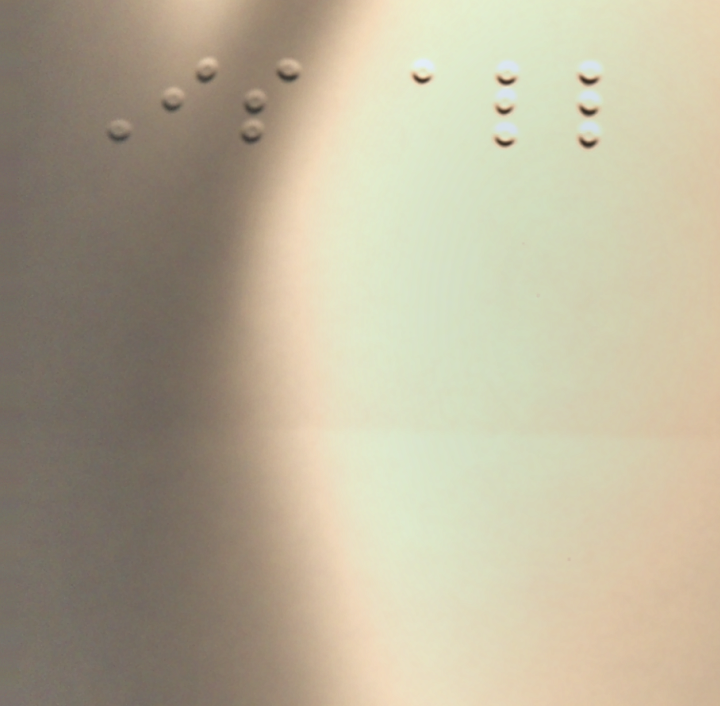Is all
